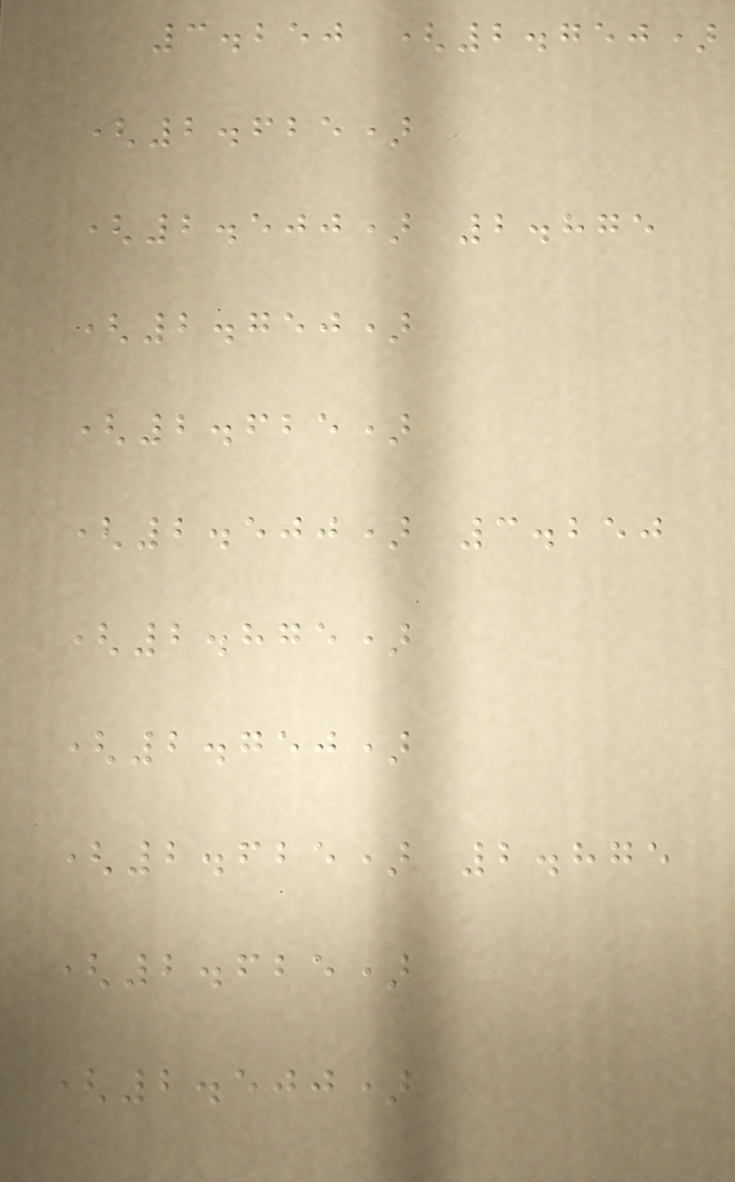3.250 (2.750)
(2.625)
(2.500) 2.875
(2.750)
(2.625)
(2.500) 3.250
(2.875)
(2.750)
(2.625) 2.875
(2.625)
(2.500)
